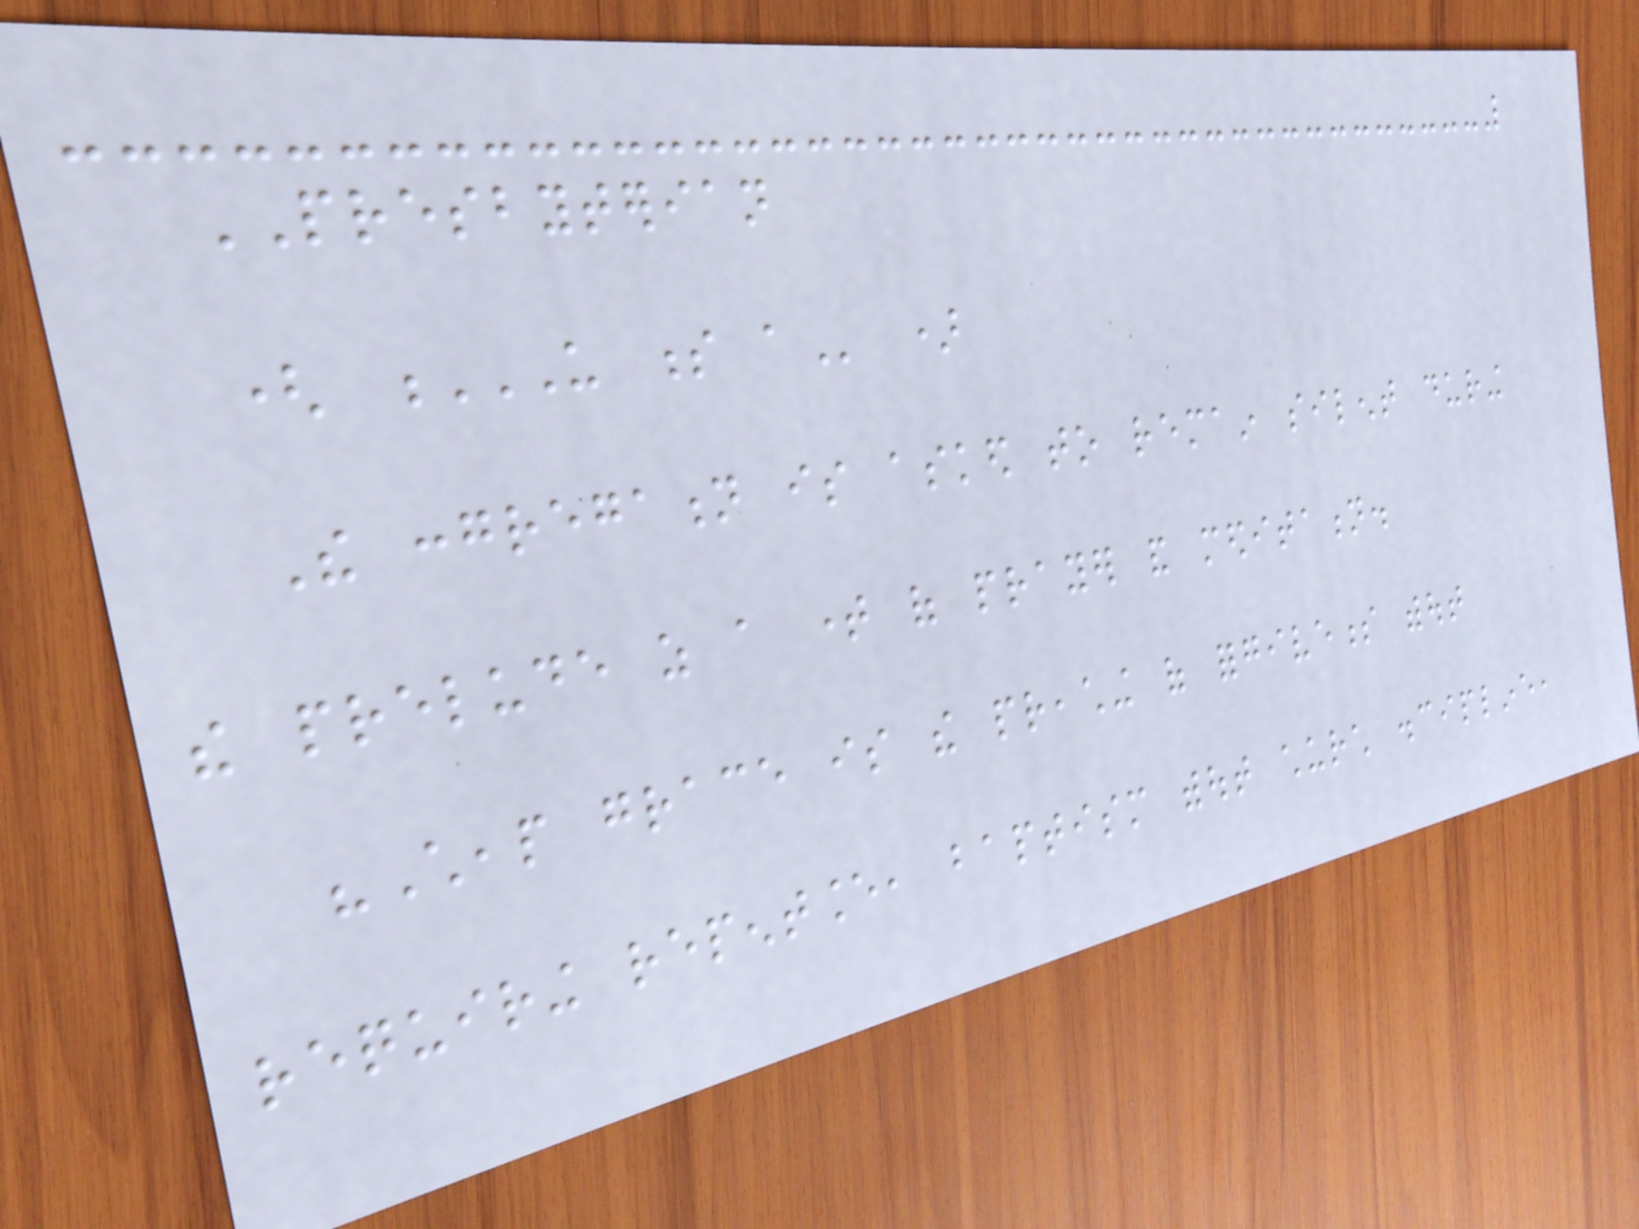PRESBYTERIAN
( U S A )
The congregation is asked to remain silent during
the prelude as a time of prayer and meditation.
"Cheap grace is the preaching of forgiveness without
requiring repentance, baptism without church discipline,
